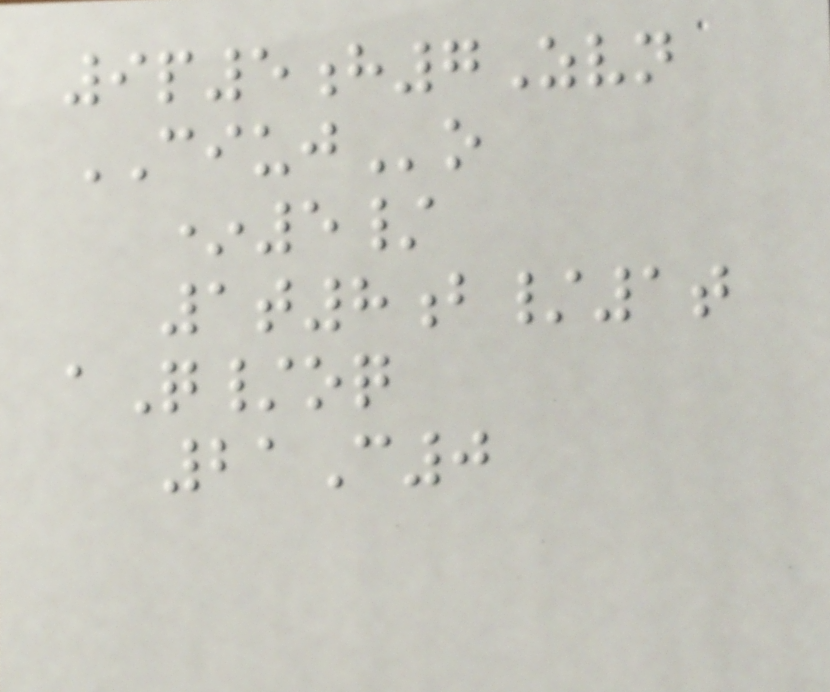9p5h7Zvn
CIUJo
*5/
1t8b/1t
aQ/oq
21C0
